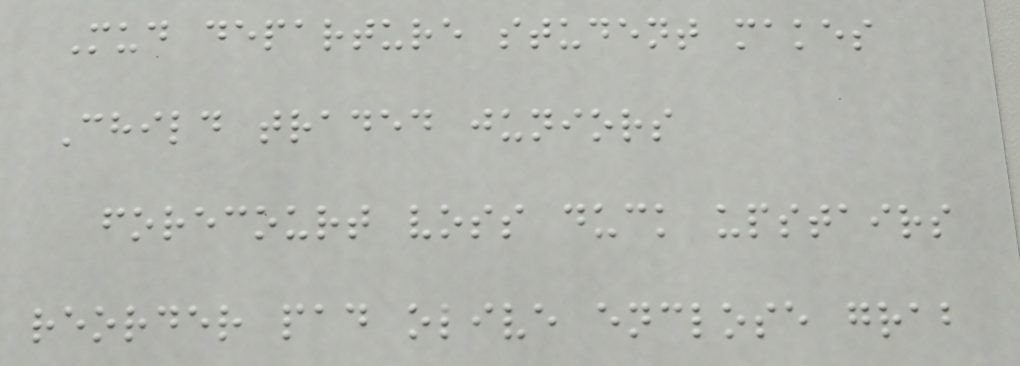Mud departure student makes
Child traded juniors
forecourt voss duck upstairs
reorder pad olive enclose grab
